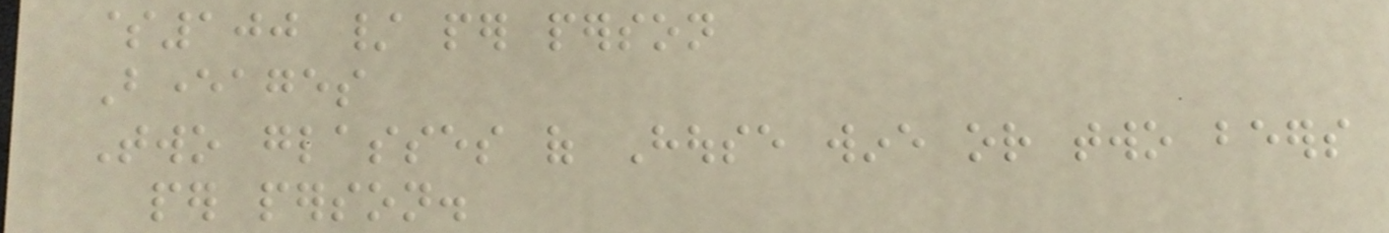$100 / per person
Beverages
Two glasses of House wine or two beers
per person.
